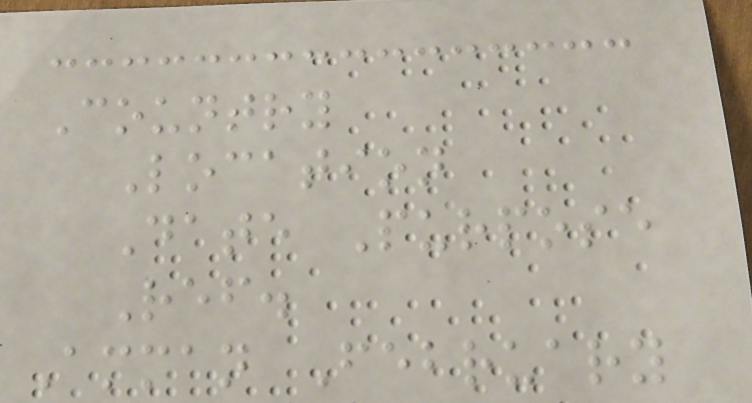Country
Location
Date Purpose
Ref.
Amman February
